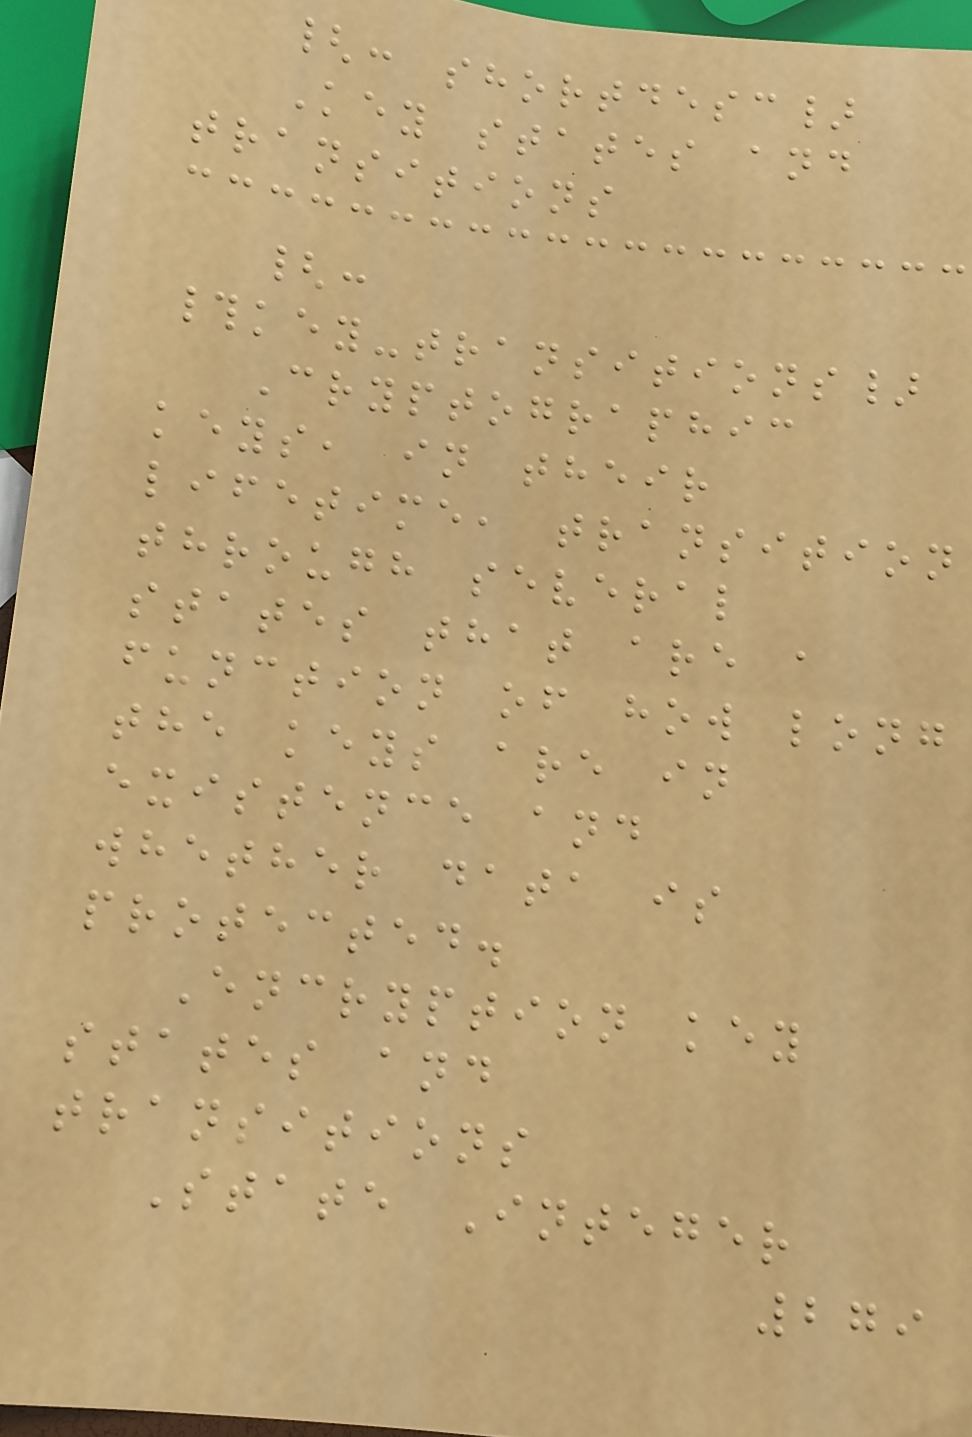{: shortdesc}
Key states and
transitions
{:
#key-transitions}
Cryptographic
keys, in their
lifetime, transition
through several
states that are a
function of how long
the keys are in
existence and
whether data is
protected.
Encryption key
states and
transitions
State Integer
279
